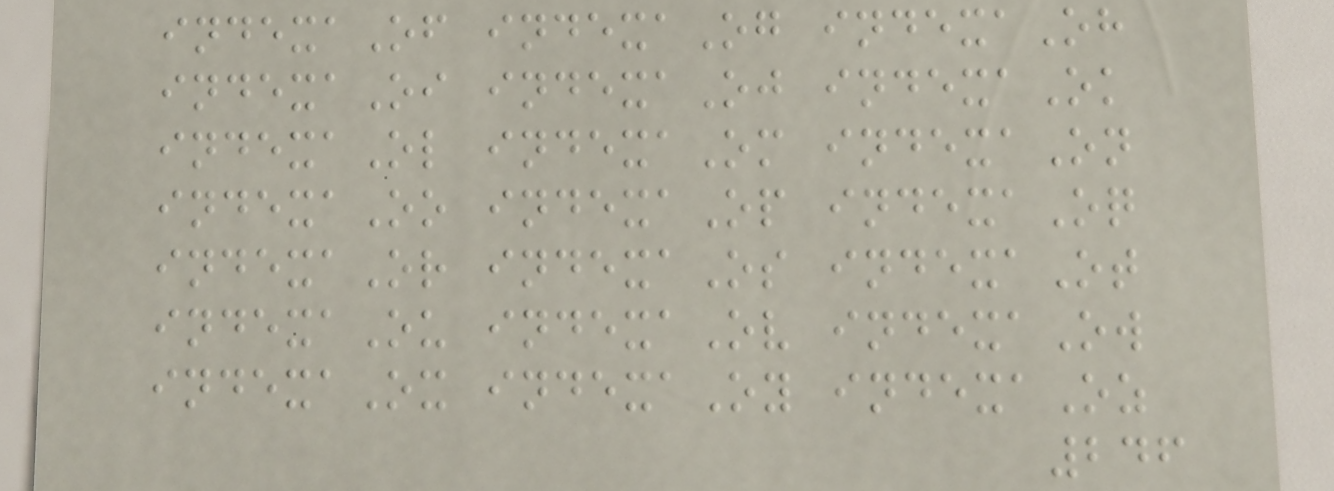indexaOf indexaOg indexaOh
indexaOi indexaOj indexaOk
indexaOl indexaOm indexaOn
indexaOo indexaOp indexaOq
indexaOr indexaOs indexaOt
indexaOu indexaOv indexaOw
indexaOx indexaOy indexaOz
246
